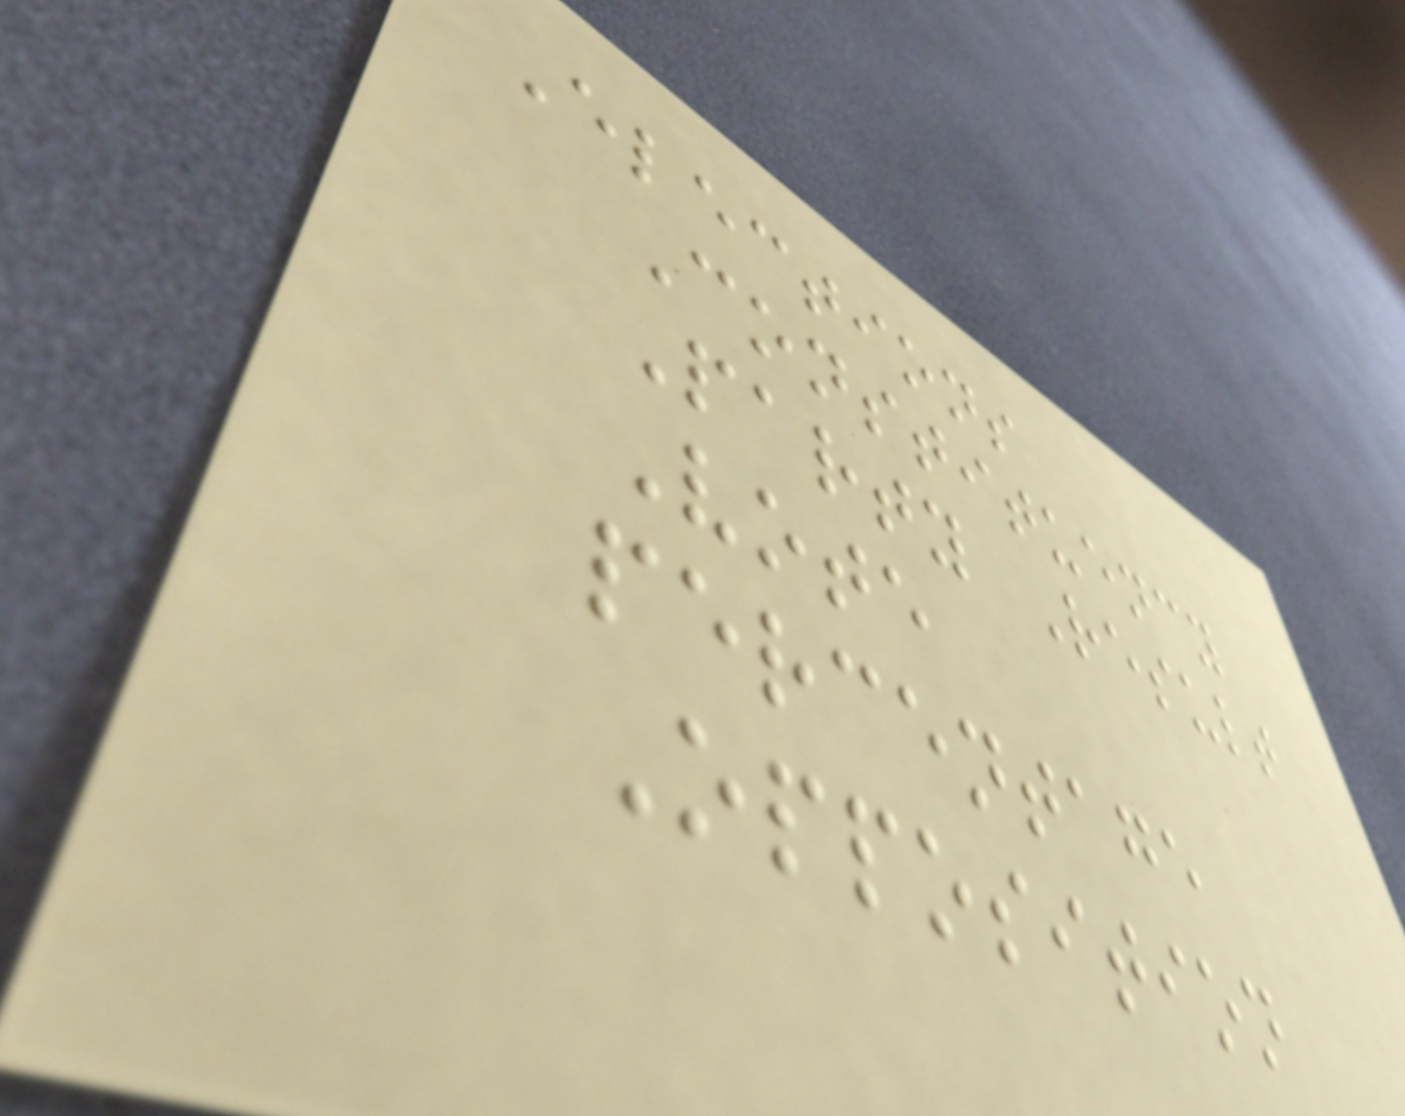Elections
Constituency
Party Result
Vote
percentage
Opposition
